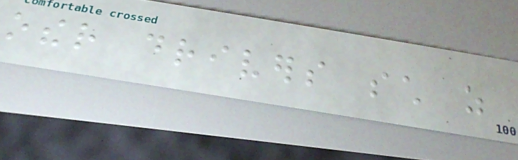other drivers such as
